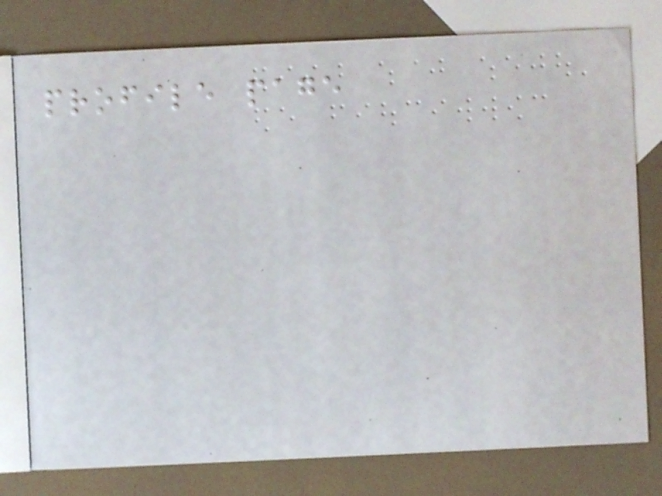profile page
